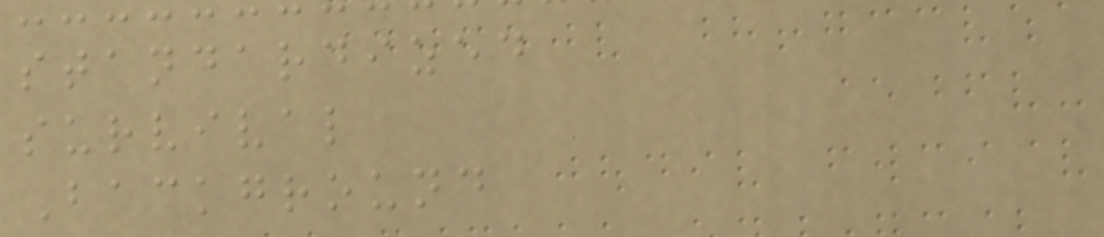standardized
survival
Background
